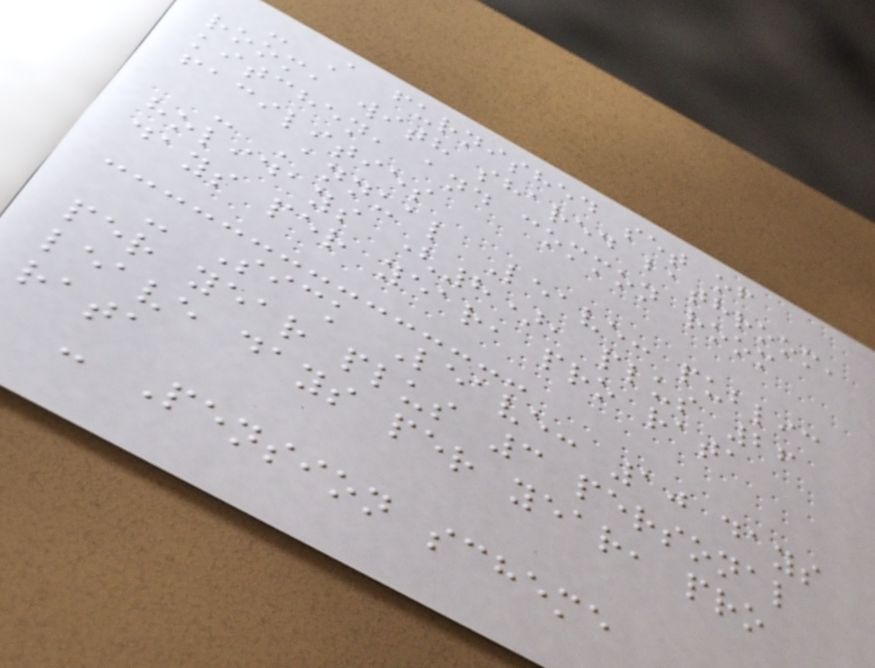- A furnished set of
room, with shared bathroom,
kitchen, and common room
facilities
- Annual Leave: public
holidays (8), plus 26
days per year, pro rata
- Sick Leave: 10 days
per year plus 3 personal
leave days per year, pro
rata
- Pension scheme
